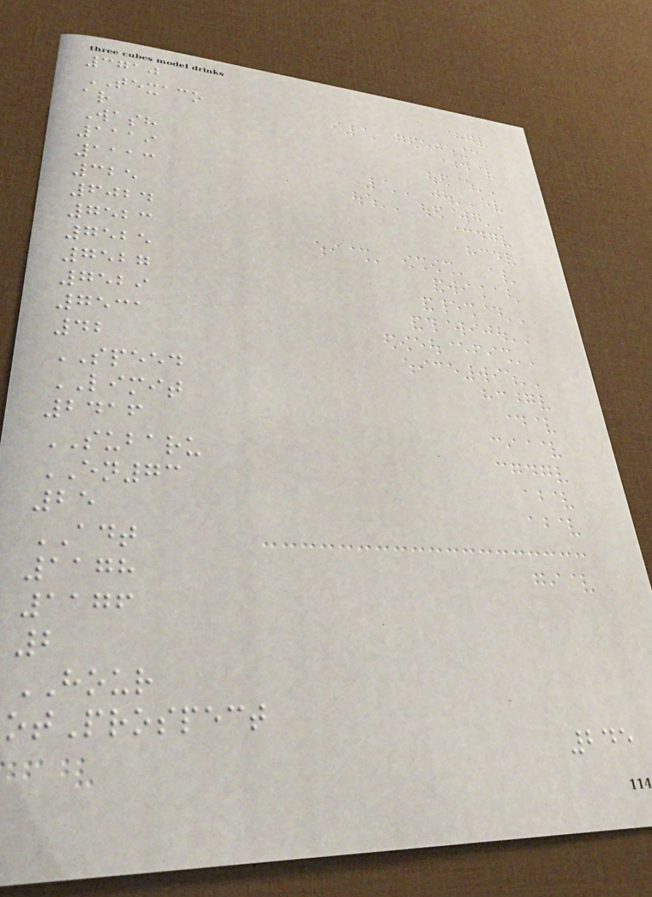3710
TEXACO
ar
Wash
1119
1113
325
6024
7523
7525
7527
7529
7531
42
SPEED
LIMIT
2416
SUBARU
EN73
25
ADT
1178
1176
2
HOUR
otProspect
245
